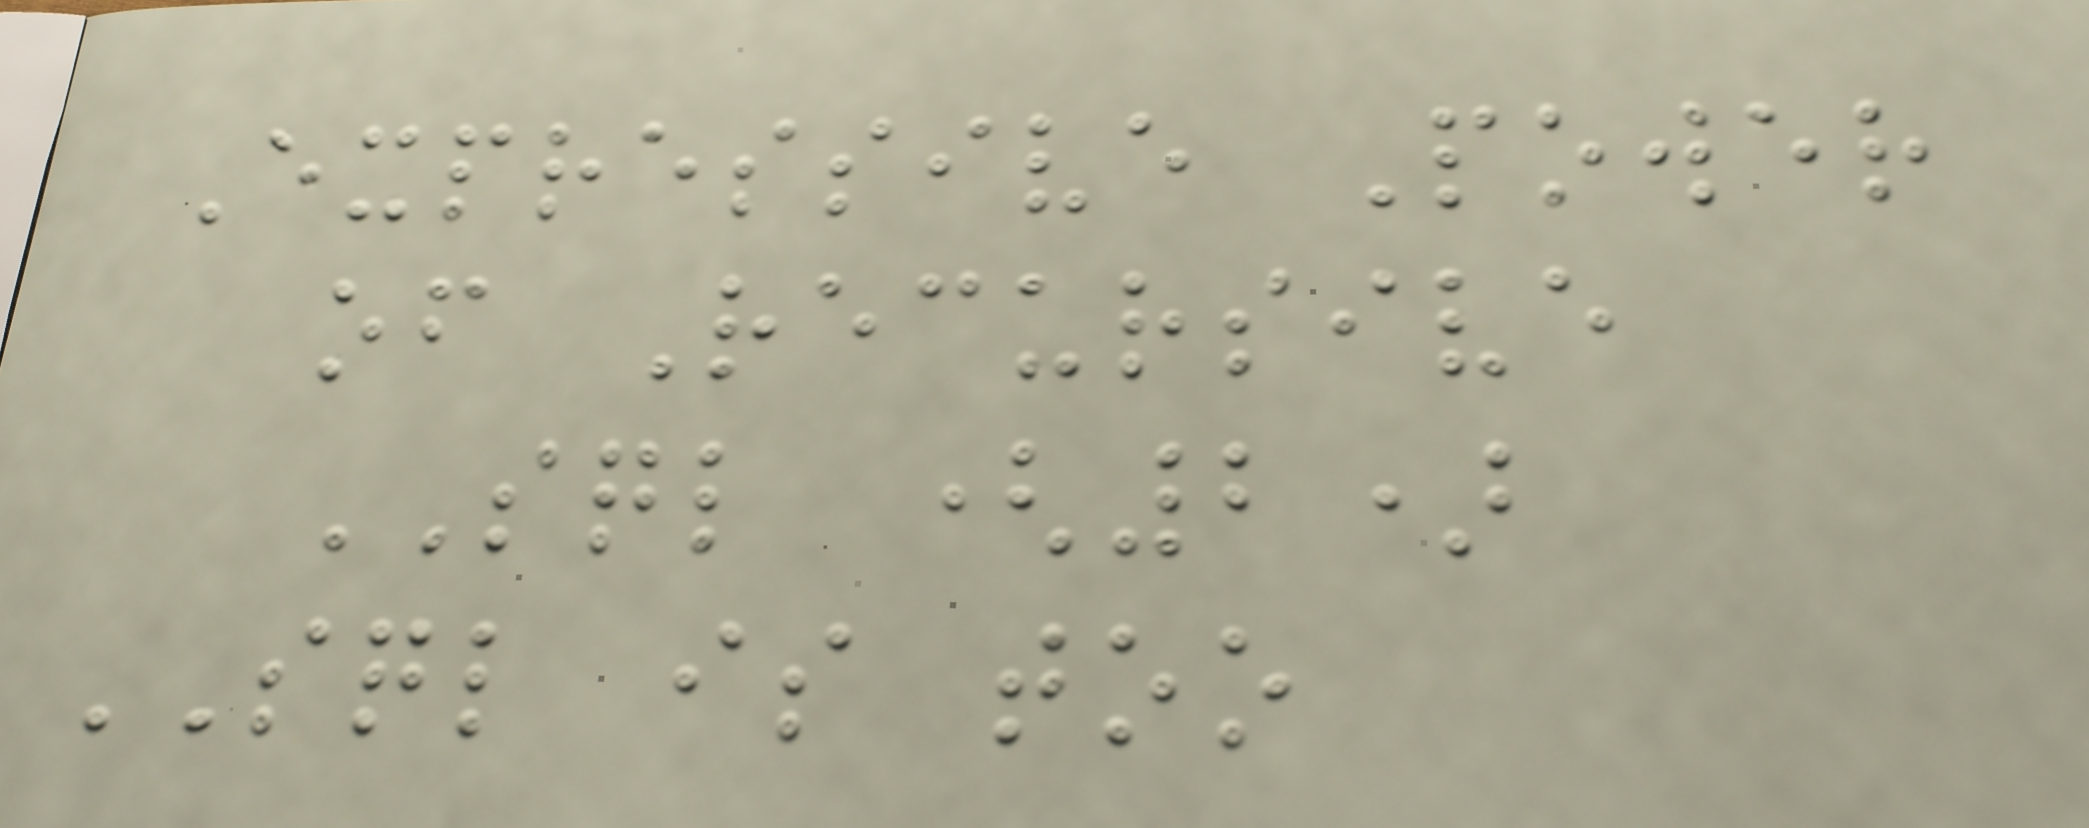Expressive Power
of Recursive
SQL (2)
SQL is too
